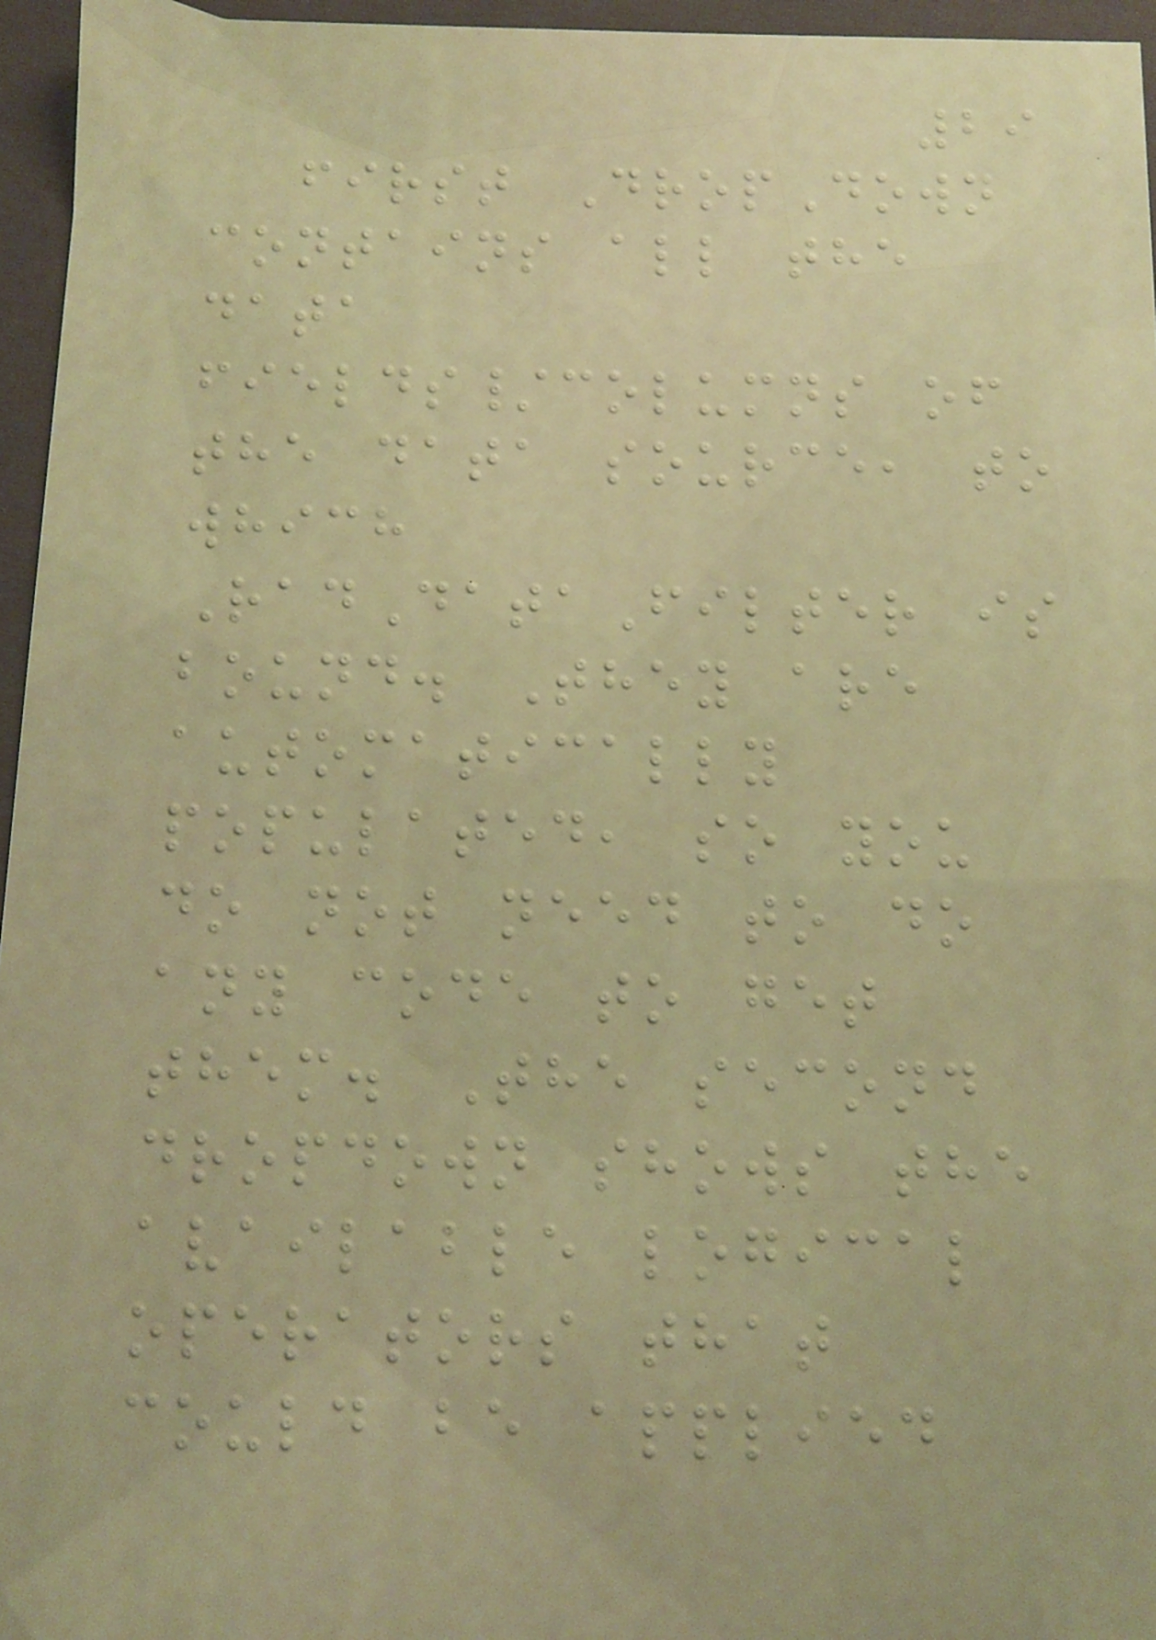29
first DropDown
contains all the
data
fields/columns of
the data source, to
which
RadDataFilter is
bound. They are
automatically
populated, so you
do not need to do
any code to get
them. The second
dropdown shows the
available logical
operators that
could be applied
